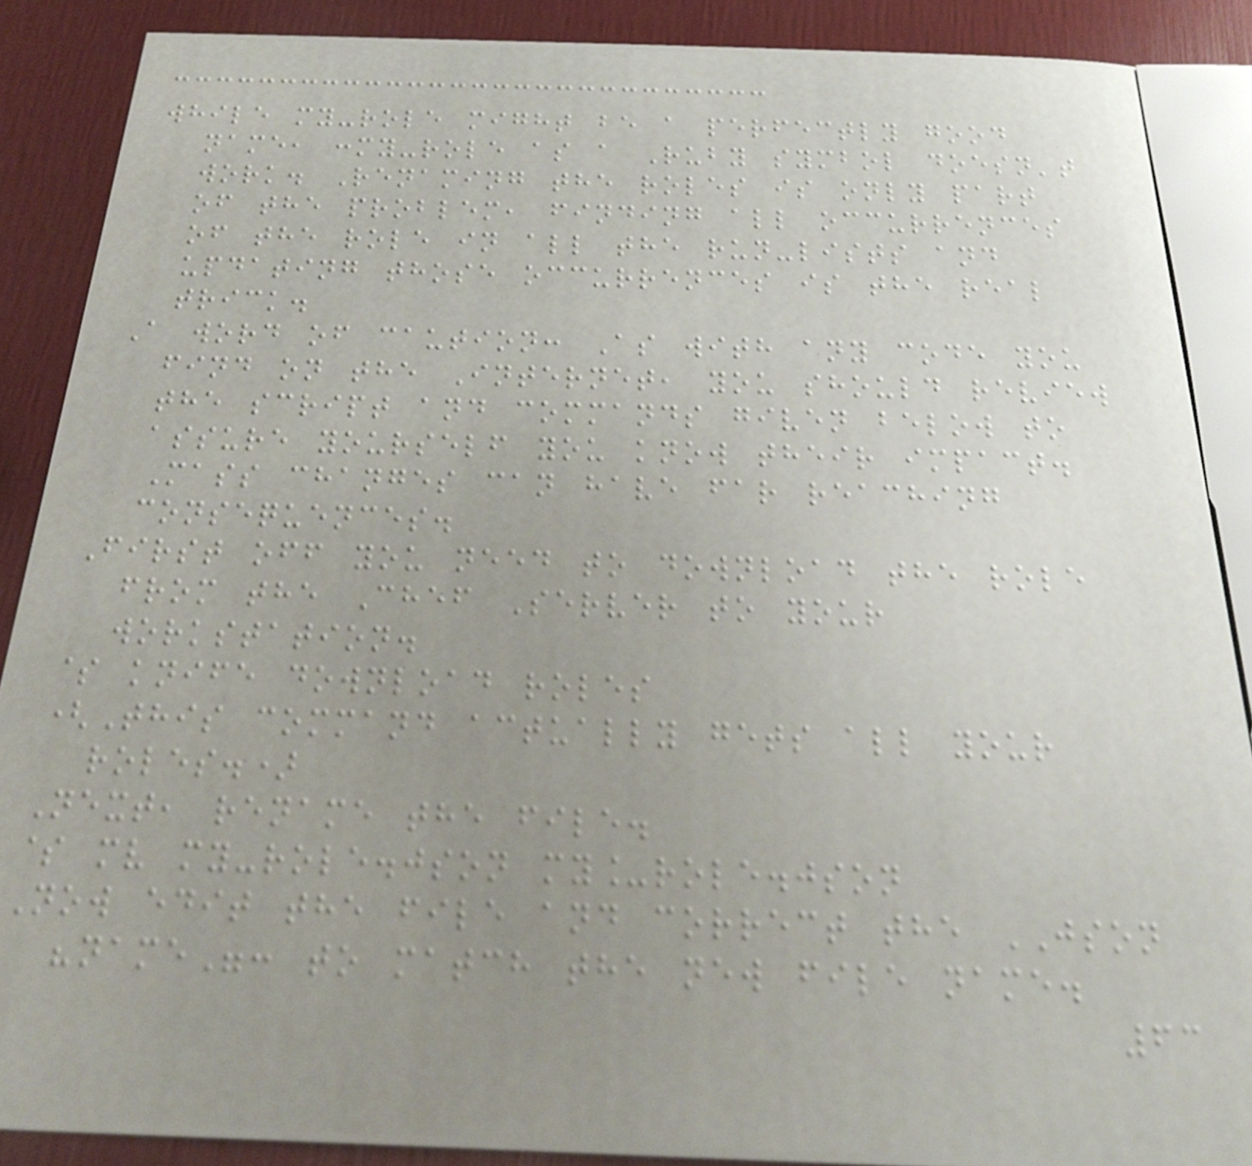while my-role might be a perfectly good
name, :my-role as a Ruby symbol doesn't
work. Renaming the roles is only part
of the problem, finding all occurrences
of the role in all the run-lists and
updating those occurrences is the real
trick.
A word of caution: As with any code you
find on the Internet, you should review
the script and commands given below to
assure yourself you know their impact.
Mass changes can have far reaching
consequences.
First off you need to download the role
from the Chef Server to your
workstation.
$ knife download roles
(This command actually gets all your
roles.)
Next, rename the file.
$ mv my-role.json my_role.json
Now edit the file and correct the JSON
"name": to match the new file name.
63
